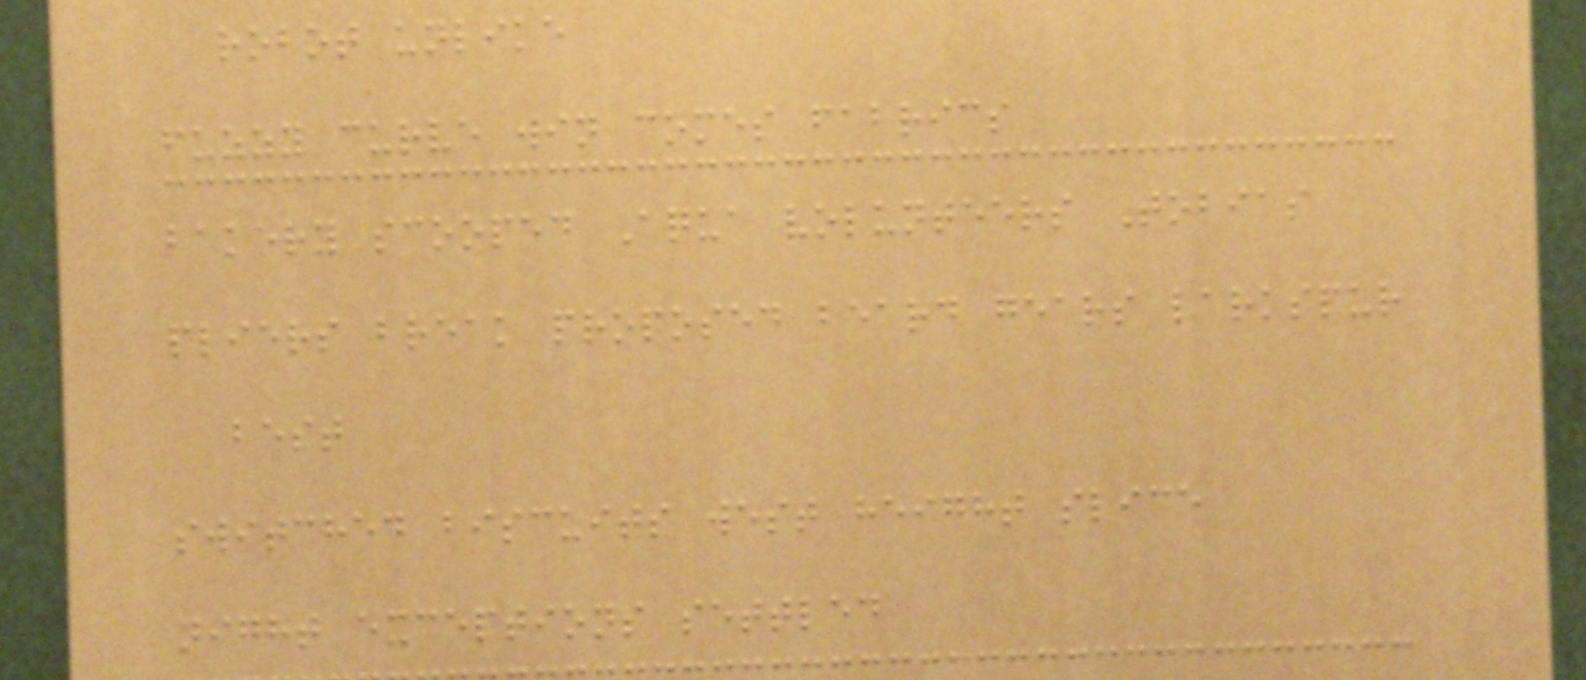robot unlike
fuzzy curve win comes fabrics
bakery scooped Aqua volunteers Tobias
pliers break proposed beard gears larkspur
best
switched biscuits west height slice
night exceptions settled
